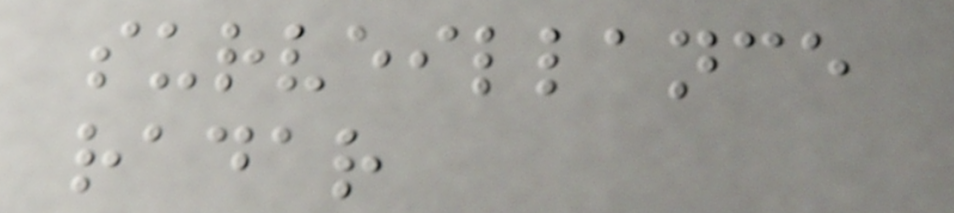surveillance
radar
